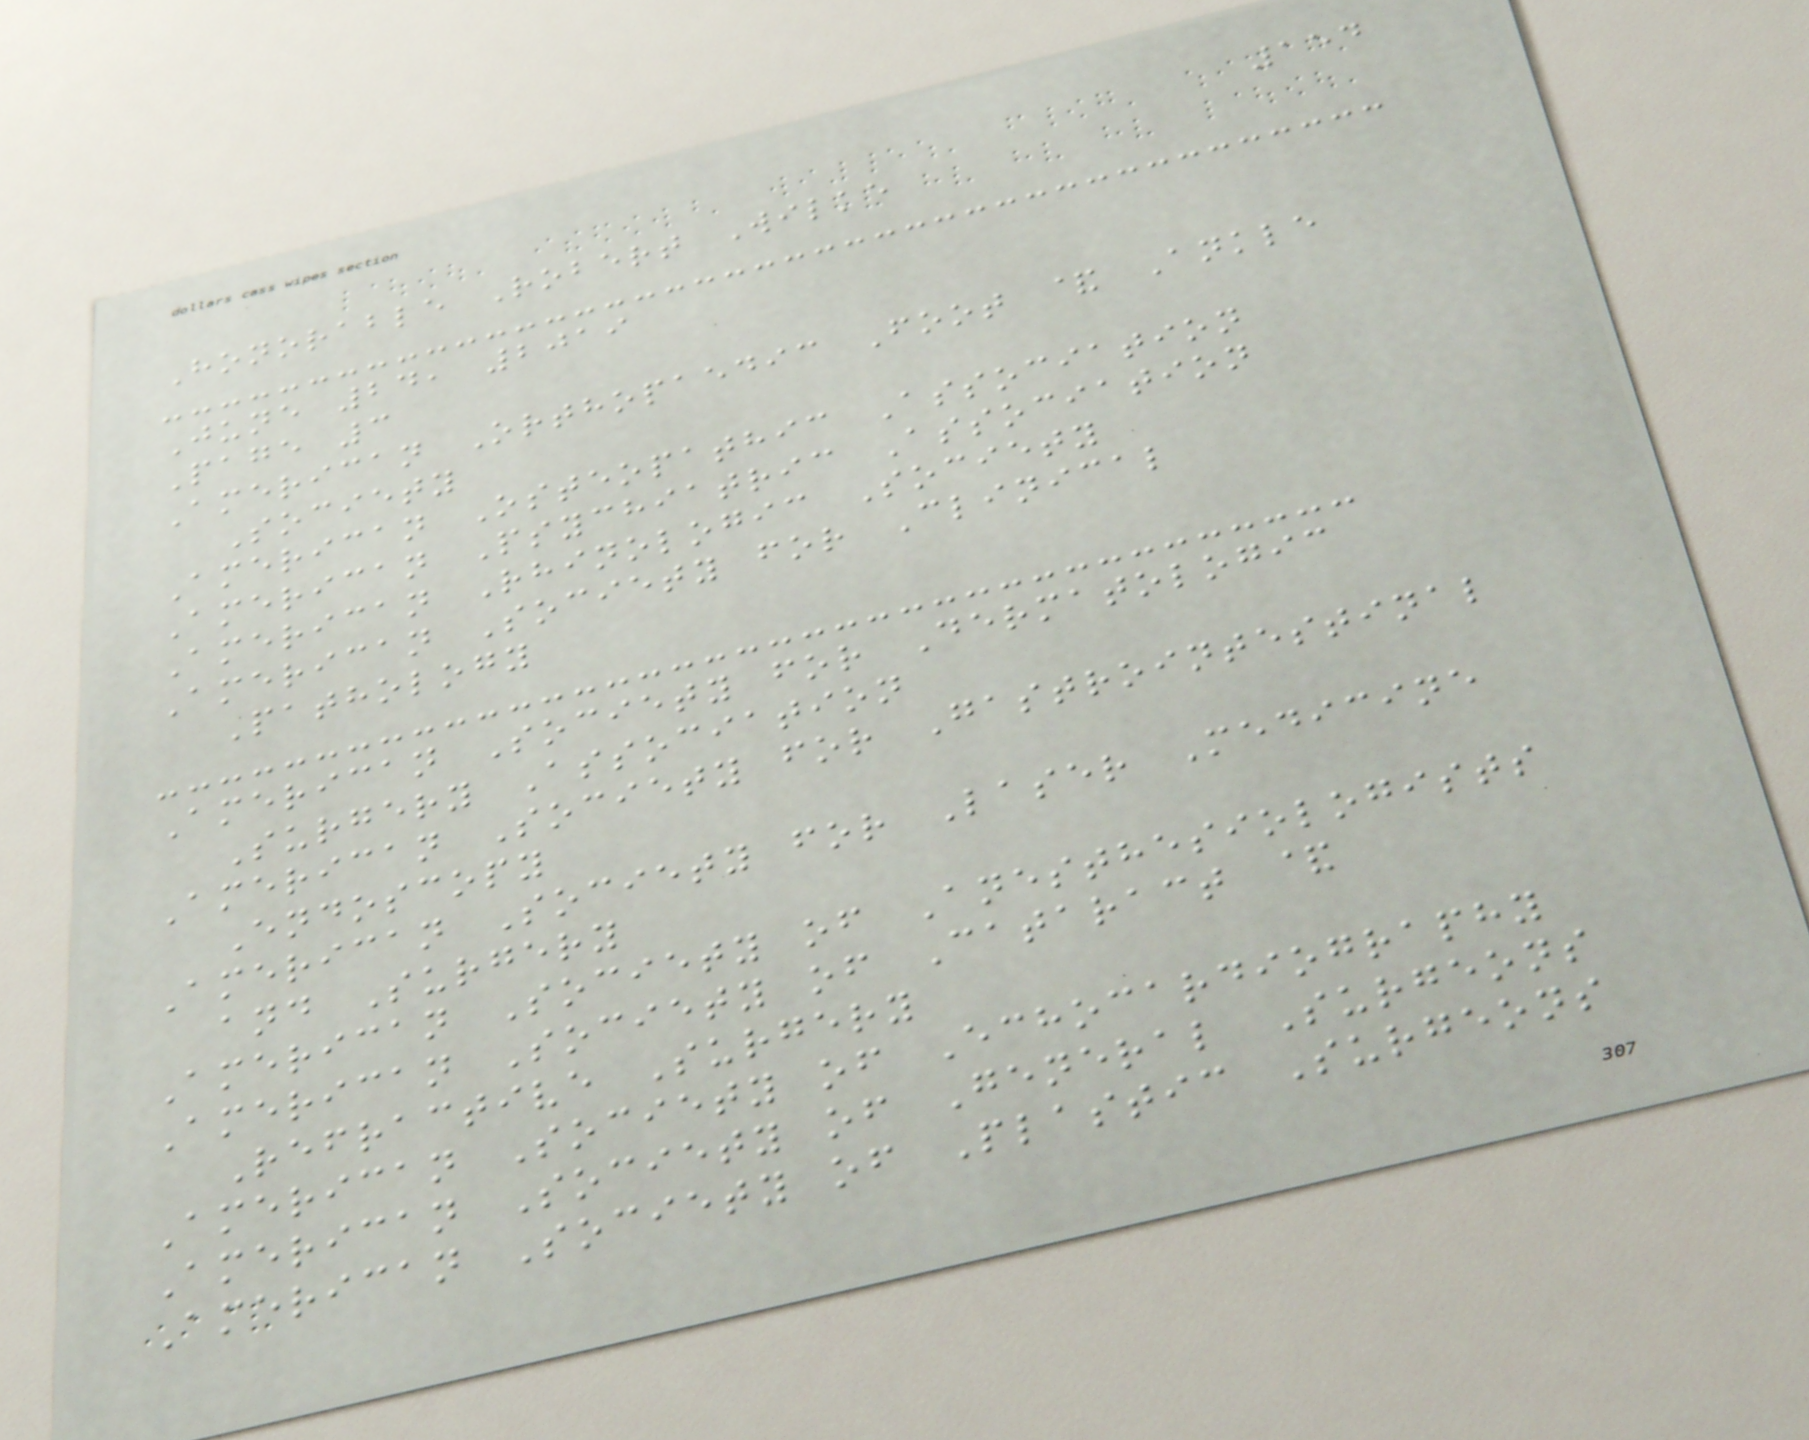154
Honorable Robert Wilke
June 24, 2019
Page 3
American Orthopaedic Foot & Ankle
Society
American Osteopathic Association
American Psychiatric Association
American Rhinologic Society
American Society for Clinical
Pathology
American Society for Dermatologic
Surgery Association
American Society for Gastrointestinal
Endoscopy
American Society for Laser Medicine
and Surgery
American Society of Anesthesiologists
American Society of Cataract &
Refractive Surgery
American Society of Echocardiography
American Society of General Surgeons
American Society of Plastic Surgeons
